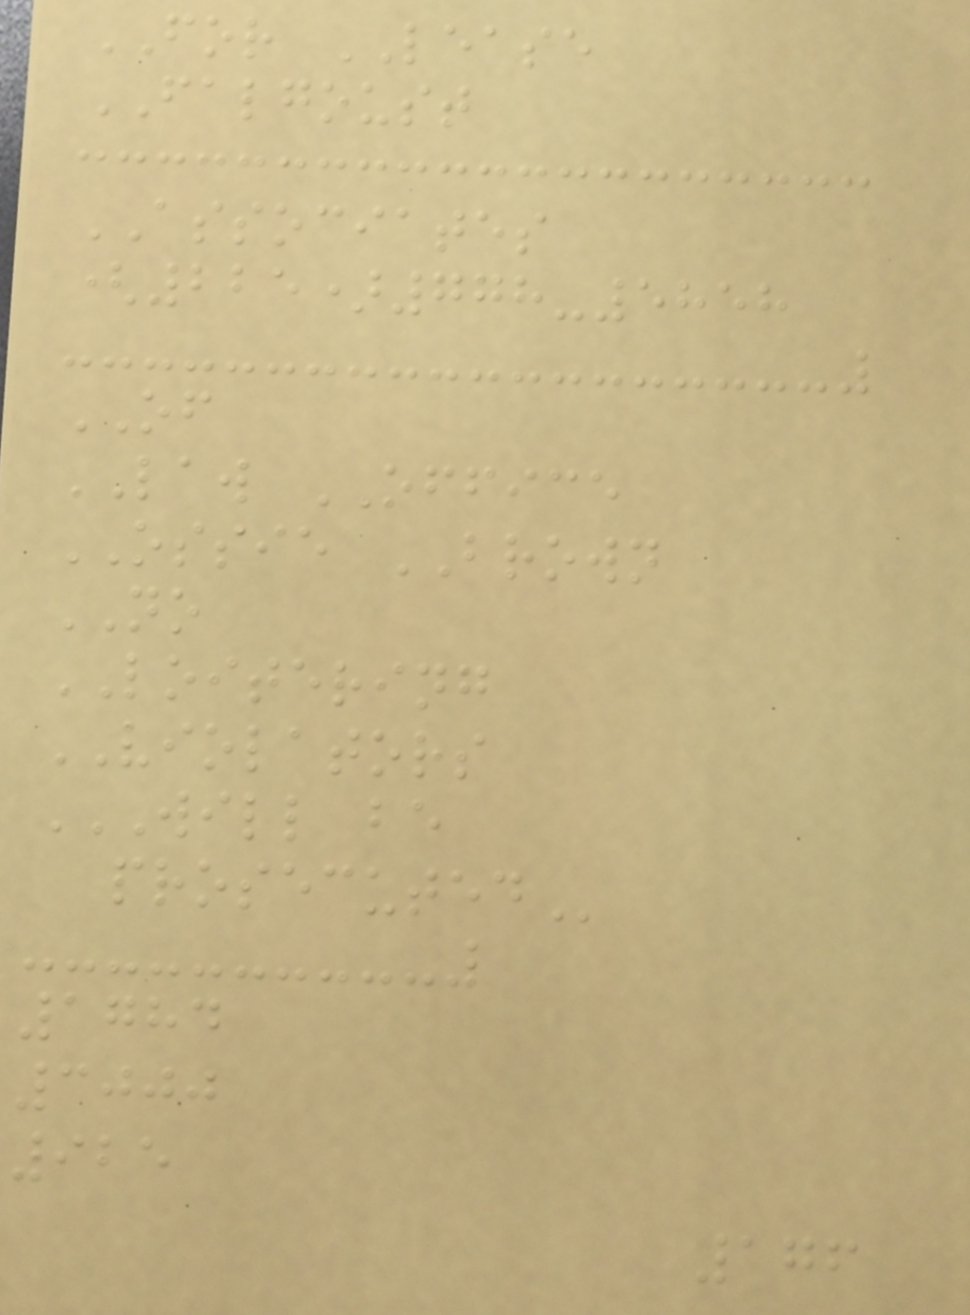FOR LEASE
FALGOUST
ASSOCIATES
(225)778-5858
OF
LAW OFFICE
OSSIE BROWN
NO
LOITERING
VIOLATORS
WILL BE
PROSECUTED
1784
3000
925
176
